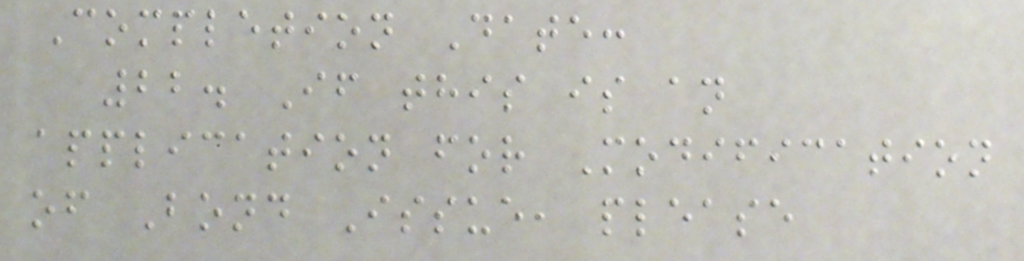Completion Date:
22. If this is an
application for Modification
of Bond Issue, please
